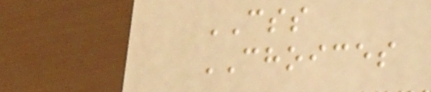CSS
CHOICES
